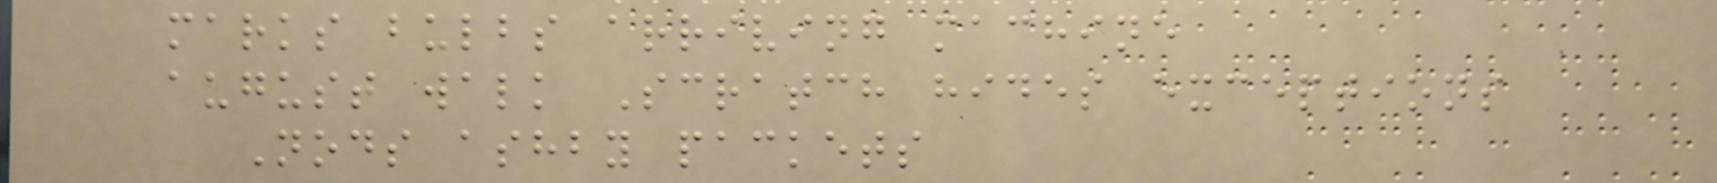marks bulbs arriving machine
august walk Scratch hides exceptions
Nods ashby packets
